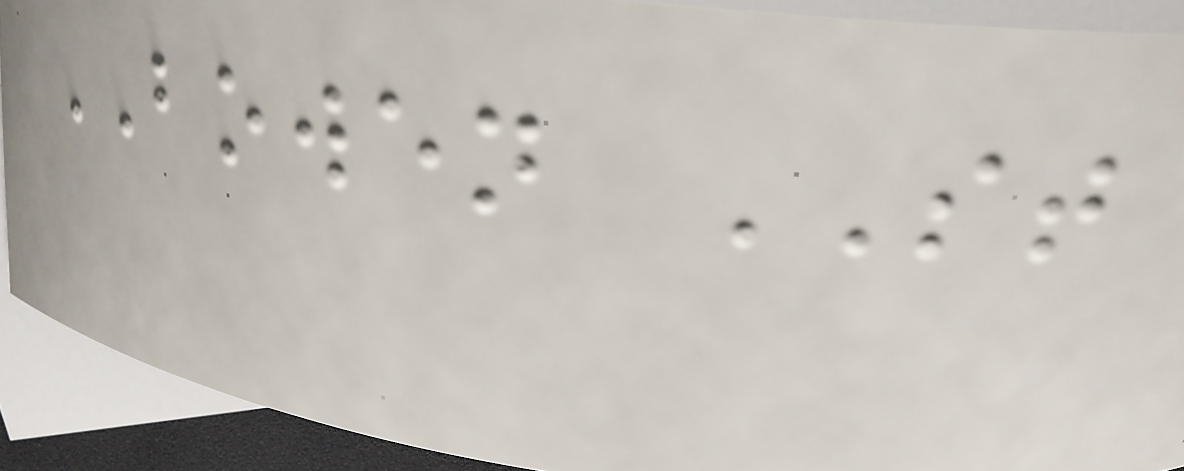BOWEN ST
